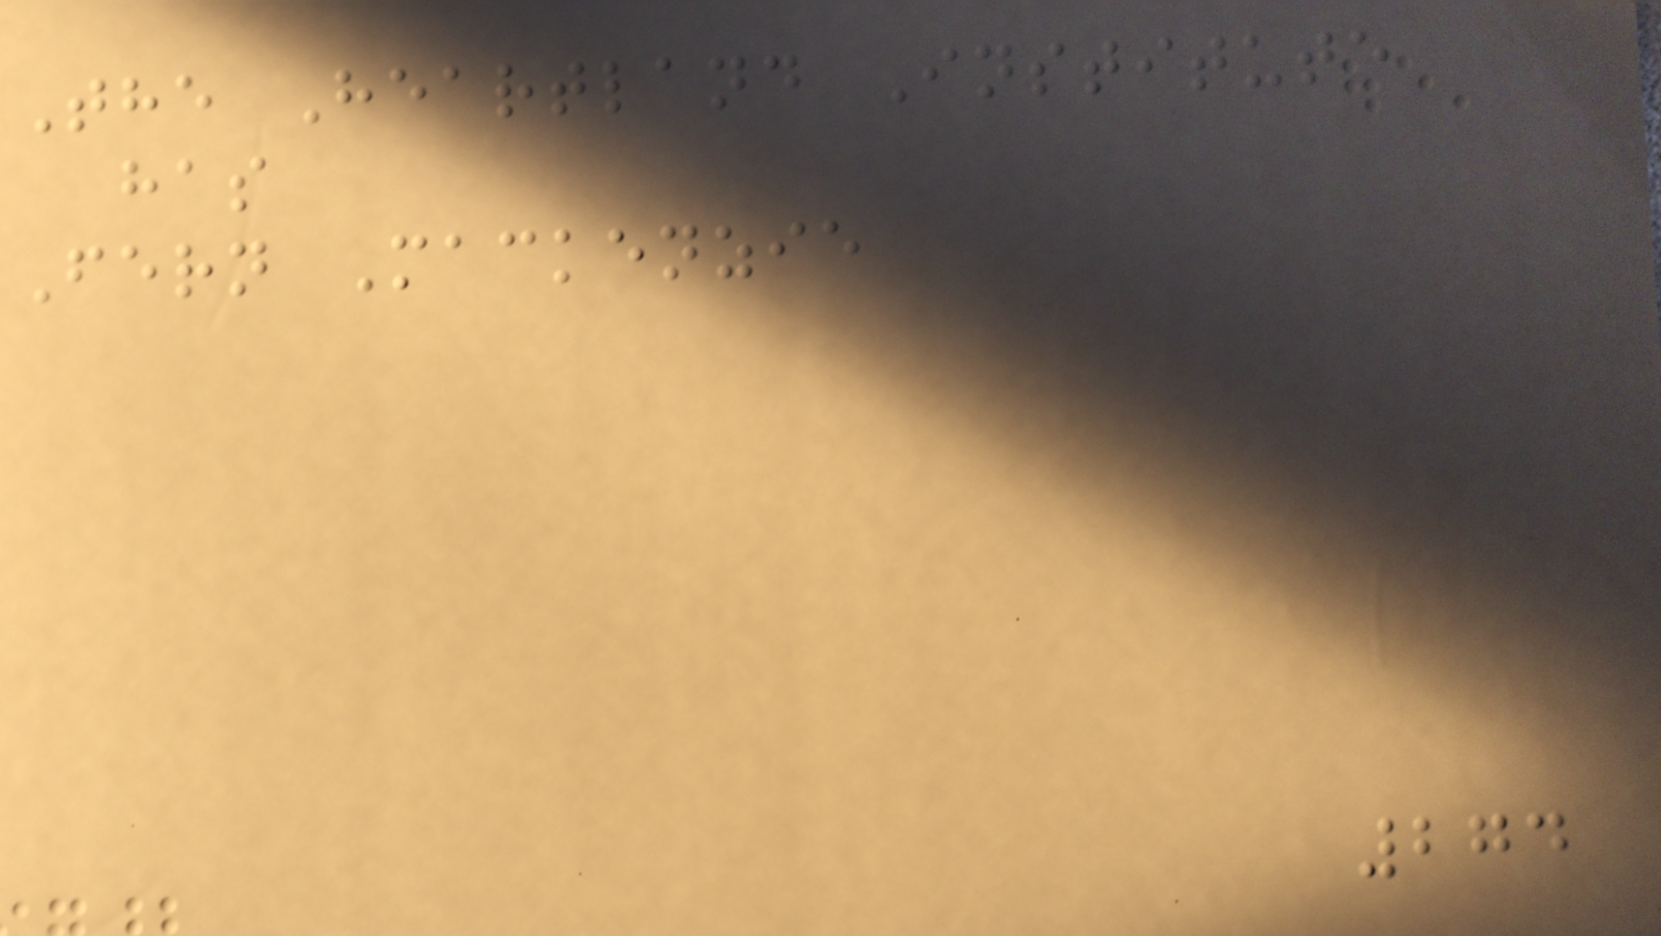The Heartland Institute
has
Fern Mackenzie
274
